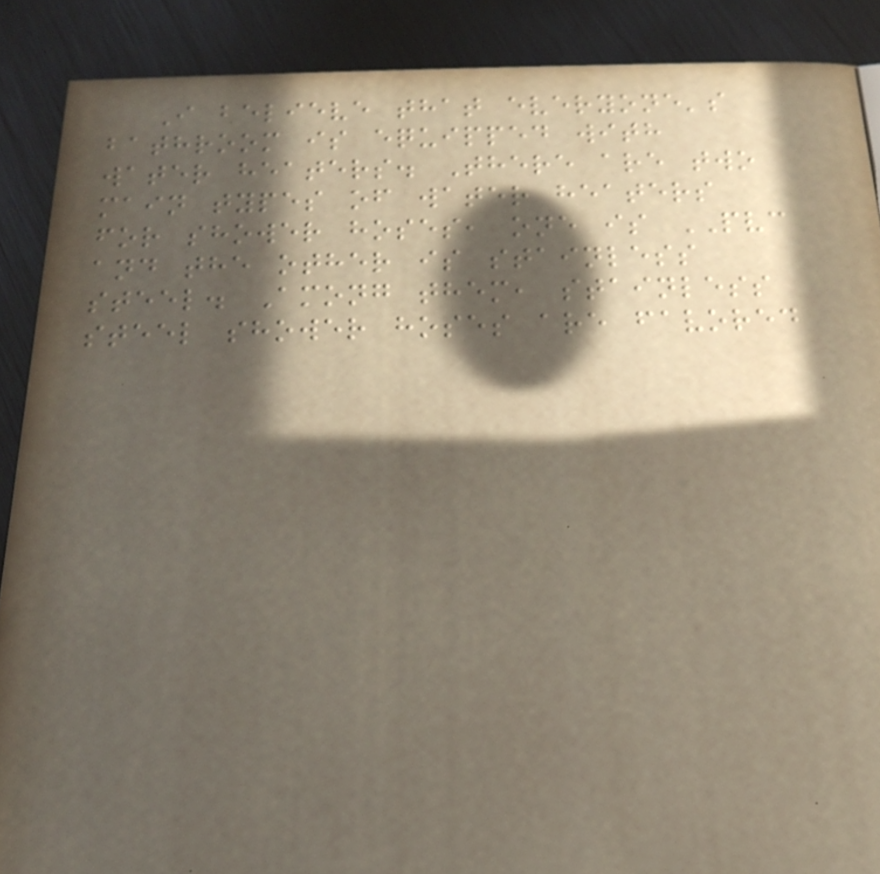I believe that everyone's
bathroom is equipped with
water heaters. There are two
main types of water heaters
for shower hoses, one is PVC
and the other is stainless
steel. Among them, stainless
steel shower hoses are favored
